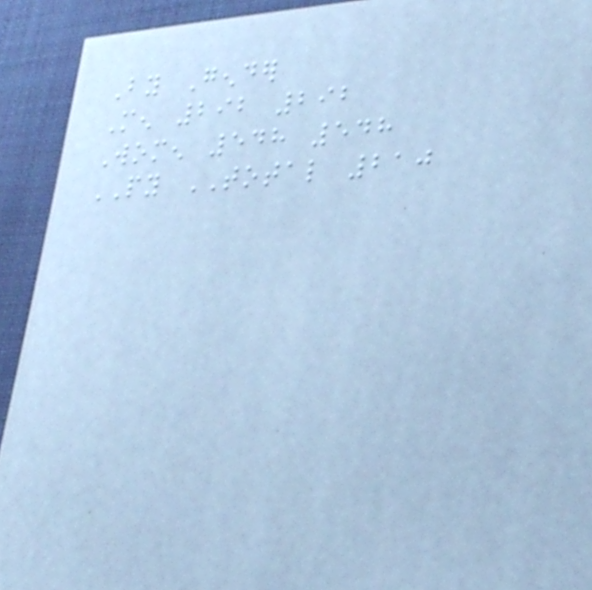By Gender
Men 292 292
Women 548 548
PY TOTAL 210
